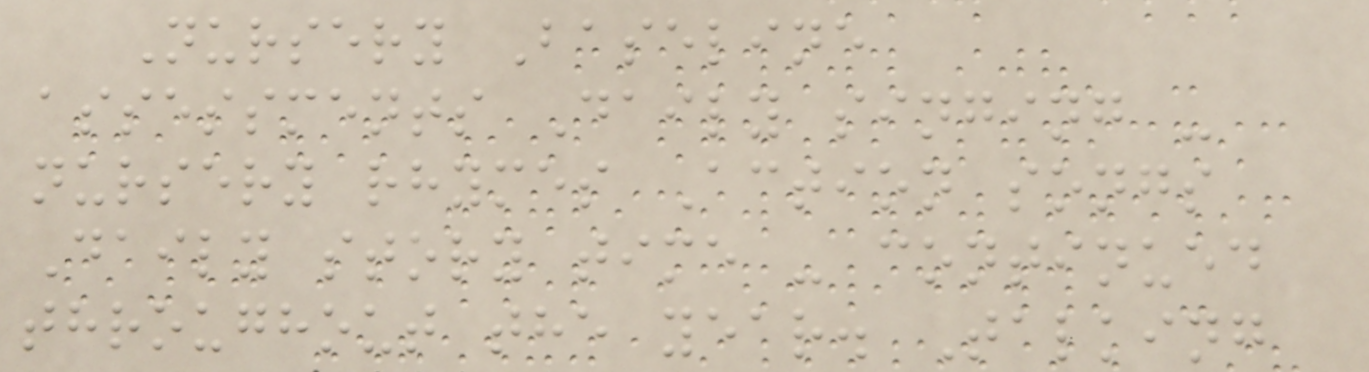Nursery Baseline
assessments Daily singing -
nursery rhymes Action songs
Daily story time - continued
throughout the year. Talking
